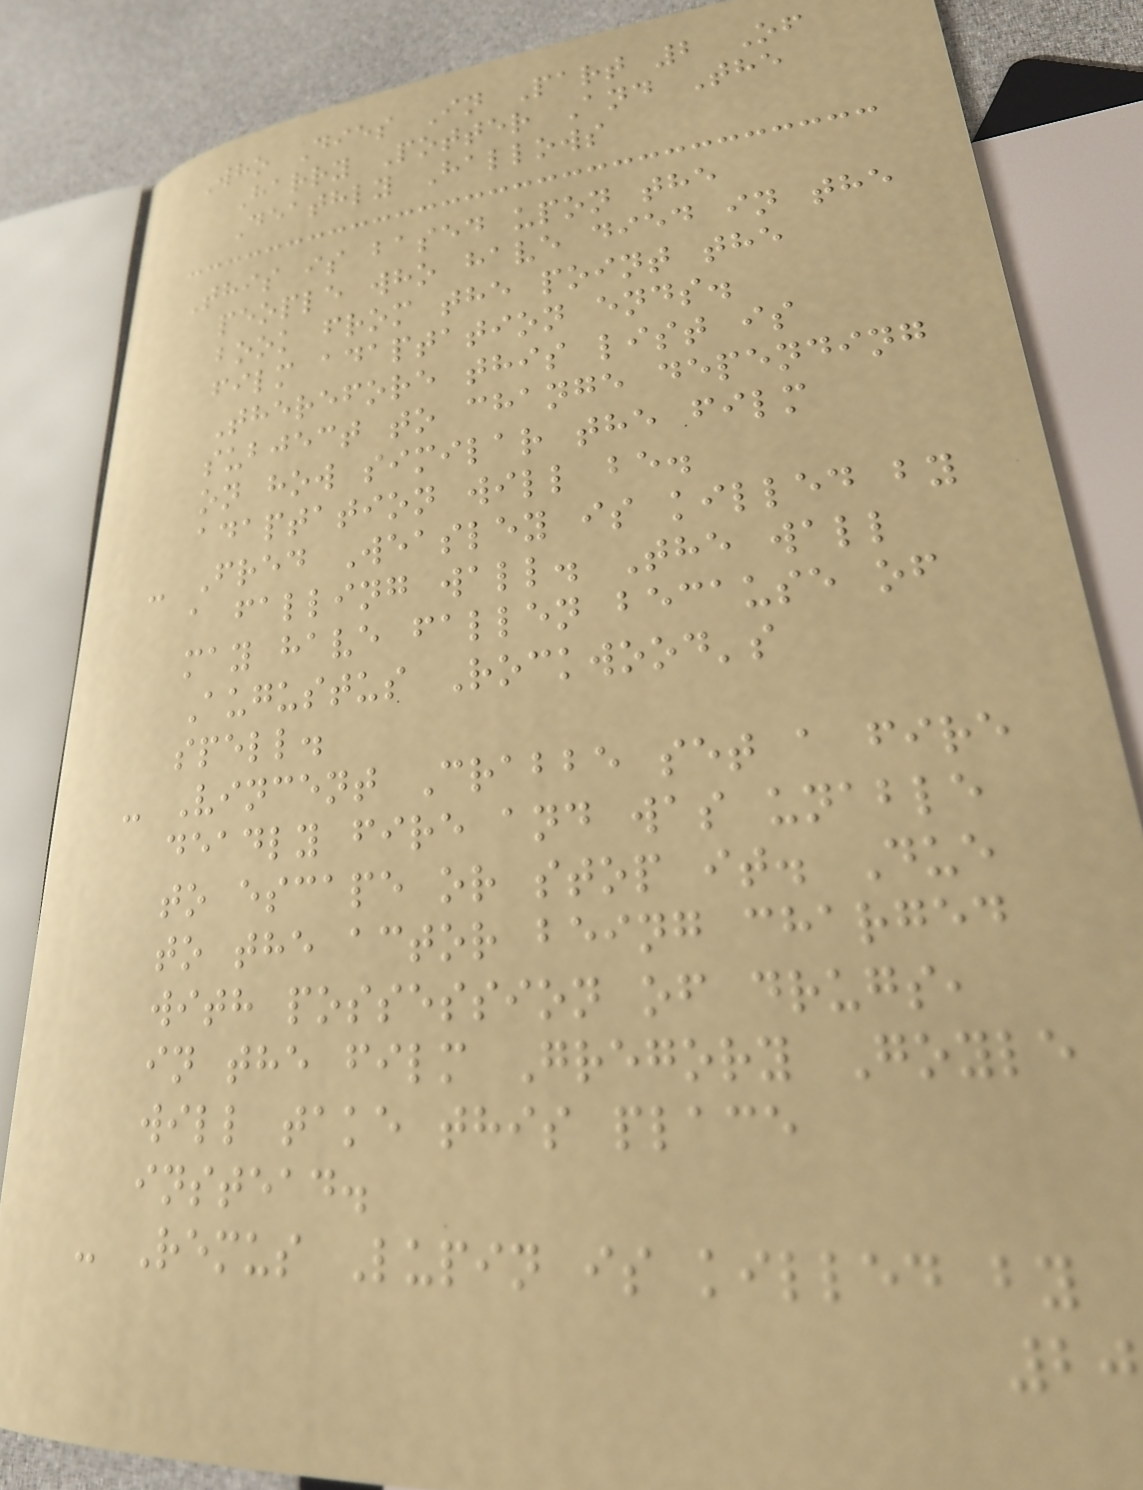Who Dies In Part 2 Of
Harry Potter And The
Deathly Hallows
This is based upon the
people who have died in the
book from the point the
film adaptation ends.
Therefore this list is
subject to change depending
on how similar the film
adaptation will be.
- Fred Weasley is killed by
a falling wall. The wall
may have fallen because of
Augustus Rockwood's
spell.
- Vincent Crabbe set a fire
deadly fire and was unable
to escape or stop it. Due
to the actor being charged
with possession of drugs,
in the film Gregory Goyle
will take this place
instead.
- Remus Lupin is killed by
20
